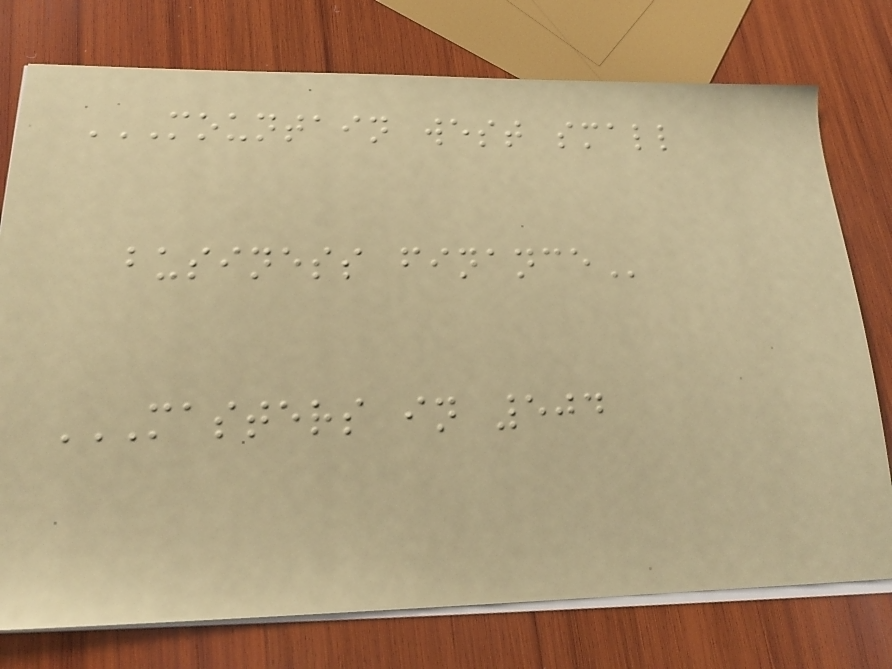MOUNTAIN WEST SMALL
BUSINESS FINANCE
MASTERS IN 504
